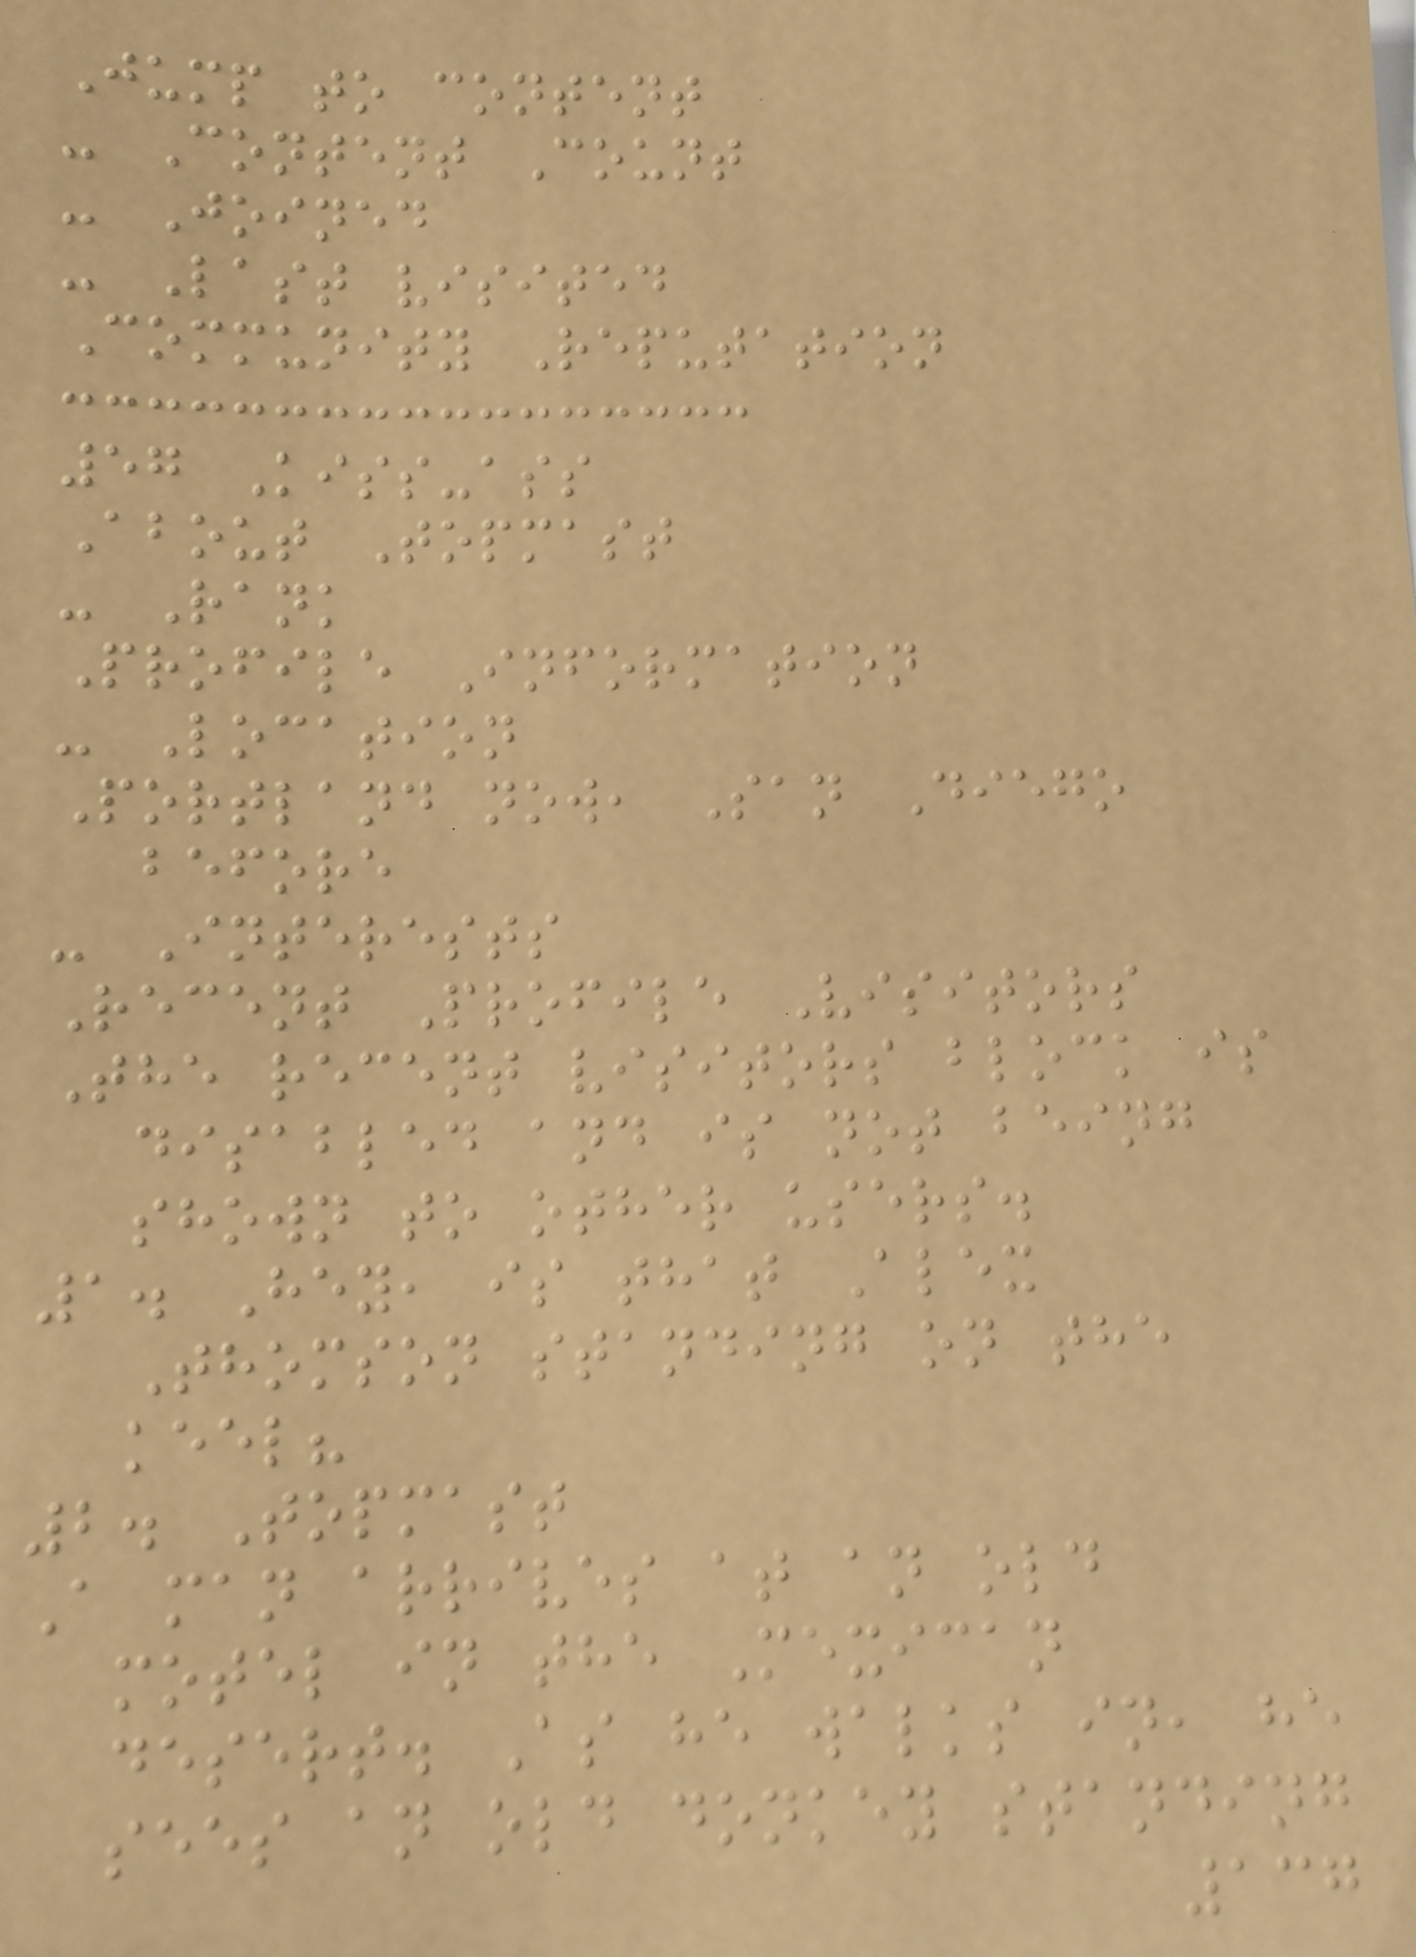Jump to content
- Content Count
- Joined
- Last visited
Community Reputation
57 Kiss-ass
About Topmast
- Rank
Profile Information
- Location
Portland now, San Diego
before
- Interests
Recent Profile Visitors
The recent visitors block is
disabled and is not being
shown to other users.
1. Hey, is that Alex
Thomson standing on the
keel?
2. Topmast
A man arrives at an old
motel in the Mexican
desert. As he walks in, he
sees an old donkey standing
137
